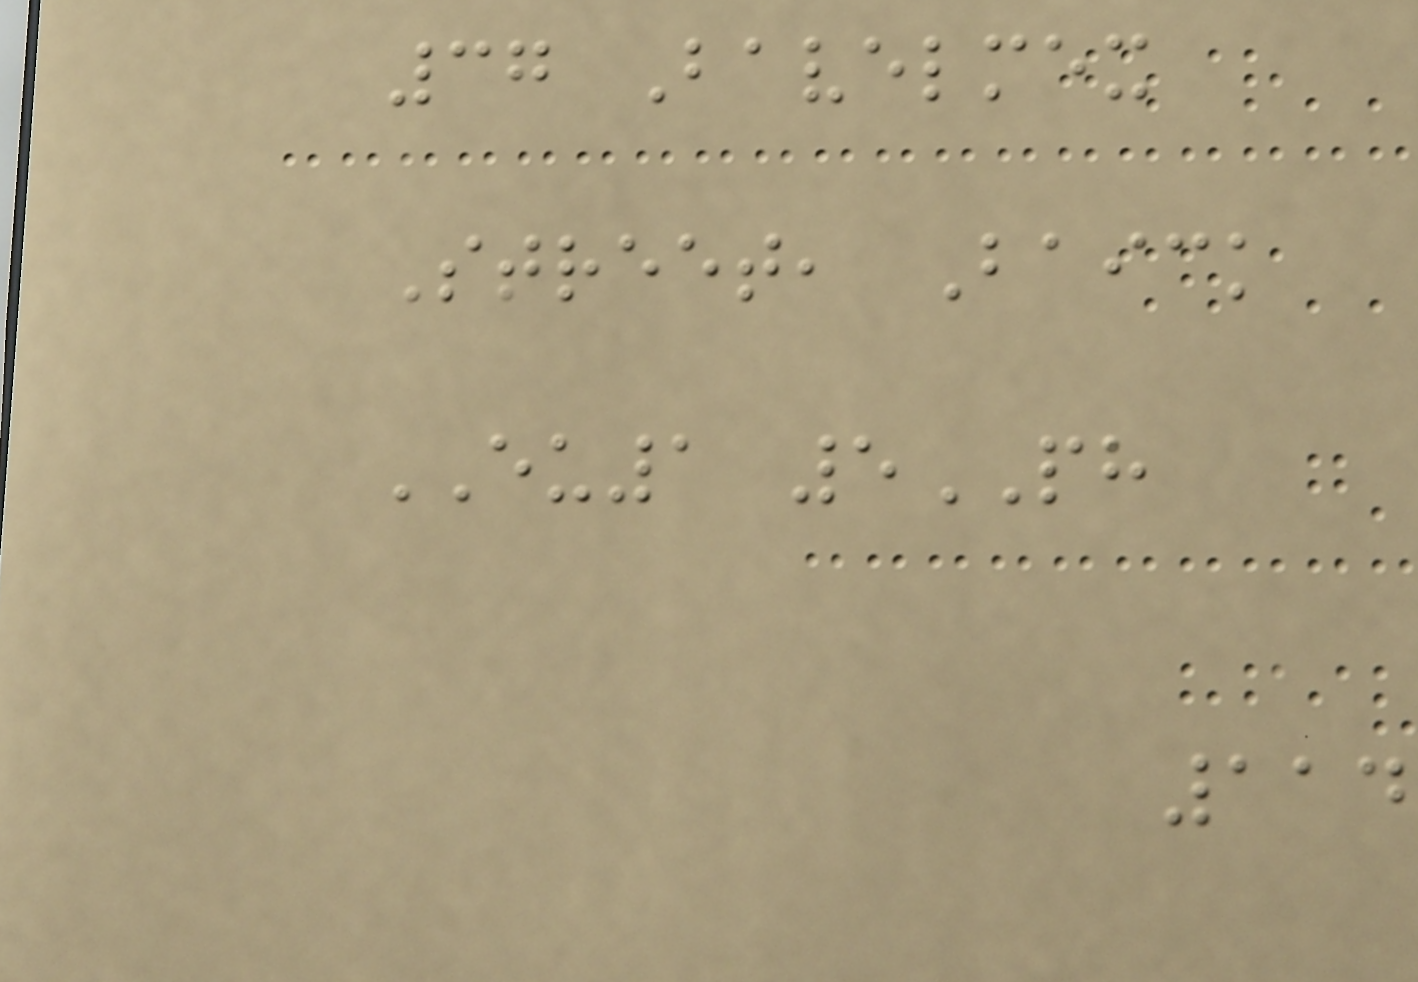37 Bavelmex
Street, Baick
EU1 5PH
114
